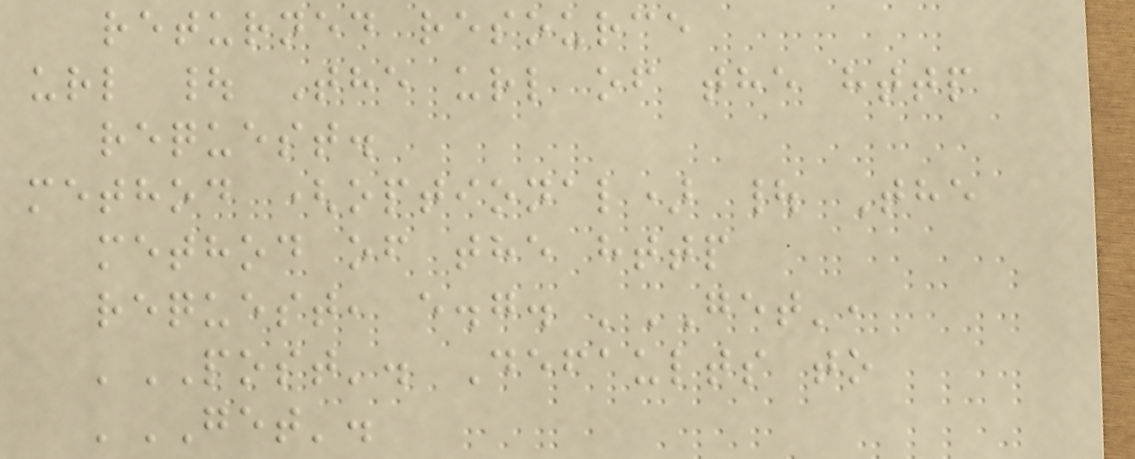returned resource
url | The url of the http
request.
method (optional) | The
method of the http
request, e.g. 'GET',
'POST'. Defaults to
'GET'.
